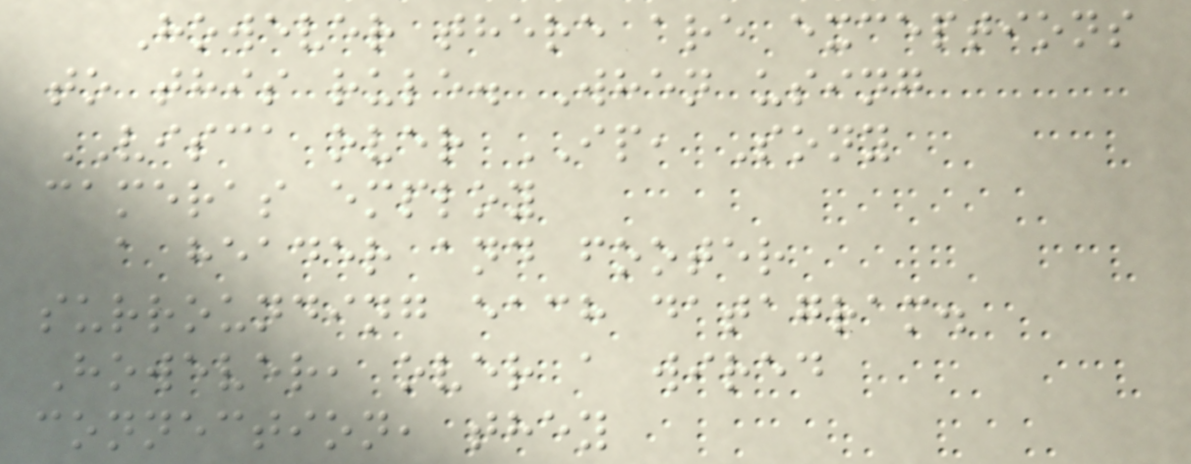However there are exceptions
to this rule. When using
VISCA over IP, Sony
cameras employ
a header and footer
surrounding each datagram.
However, over a wired
connection, they
